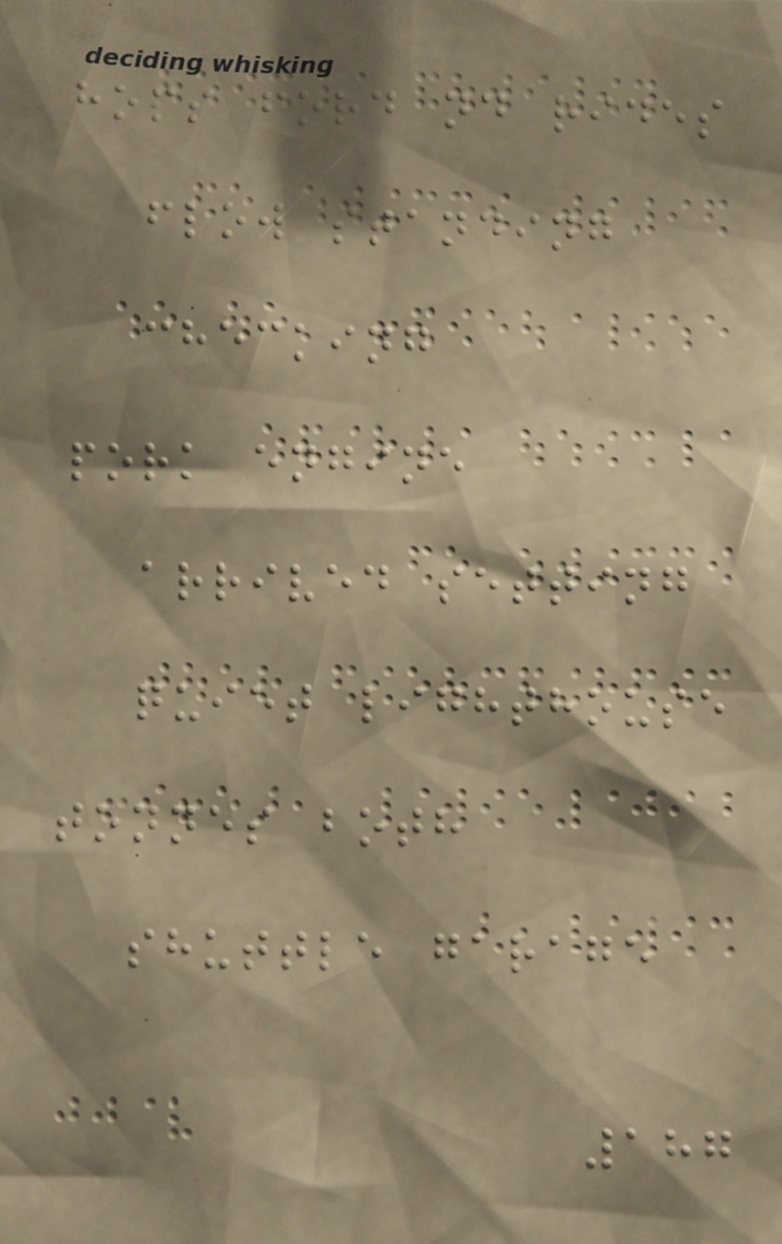hops ford nd rides
flow standing
checking
pork engine
arrived setting
quiet lighthouse
tonnes both
shuttle garage
187
